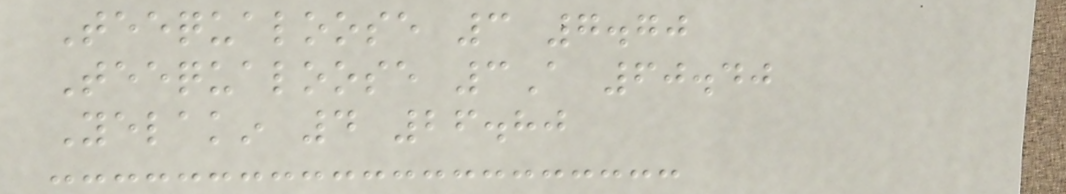Teequaloose 3 7.70
Teequaloose 3A 60.40
Yelakin 4 26.80
